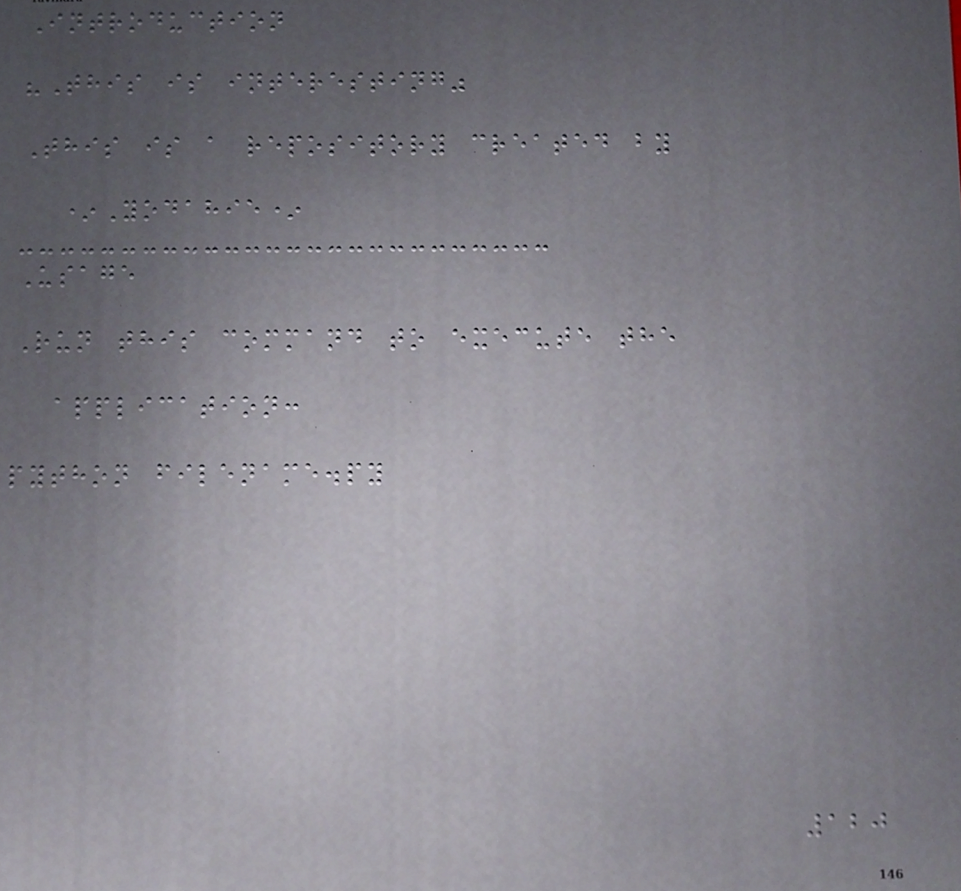Introduction
"This is interesting"
This is a repository created by
*Yodahie*
Usage
Run this command to execute the
application:
python filename.py
120
